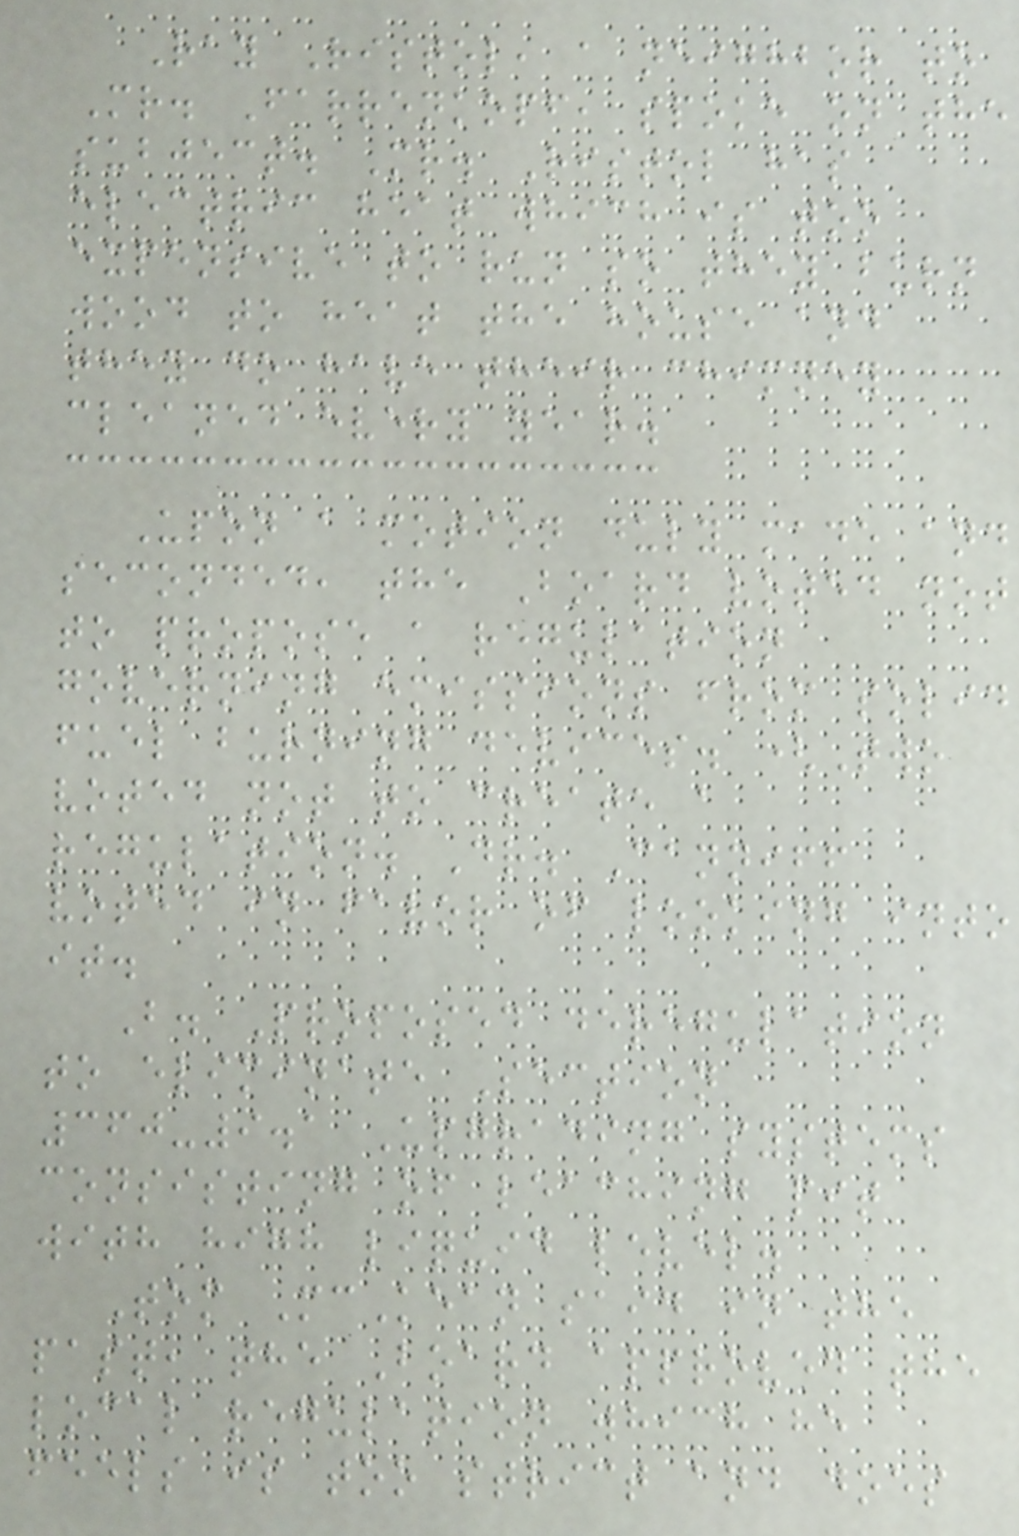Ray Ristol, a neighbor to
Mr. Farrenkopf, spoke on the
subject. Mr. Ristol has
electric heat which is too
expensive to run so they burn
wood to heat the house and
they do have their chimney
cleaned every year.
Upon a motion duly made and
seconded, the Board voted not
to propose a regulation
governing emissions from solid
fuel burning devices. (Two
voted not to create a
regulation. Dr. Canniff
voted in favor of looking into
it.
B. Proposed deregulation
to eliminate Section
360-9.1 Upgrading systems
consisting of leaching pit
with high liquid level.
Tom McKean said in the
past, the Board approved the
local regulation which he
feels is too strict and does
